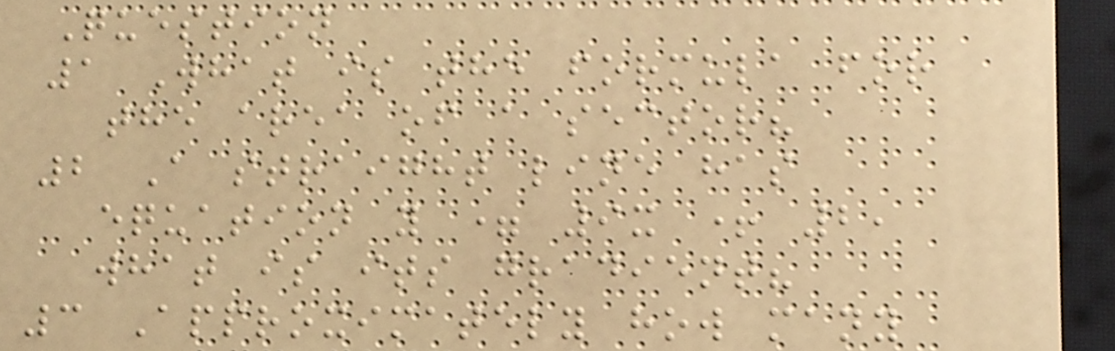Question
1 What is the formula for
the area of a sector?
2 A straight line has
equation y = 9x + 2,
what is its gradient?
3 Approximately how many
